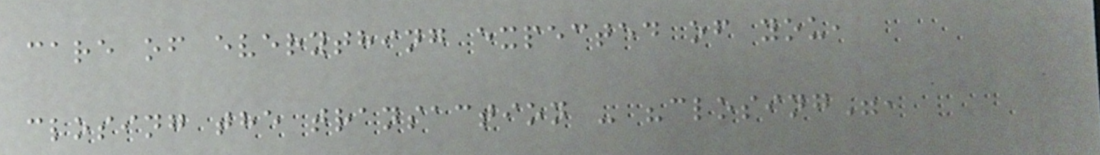care of everything expected of you,
closing the transaction - "closing",
